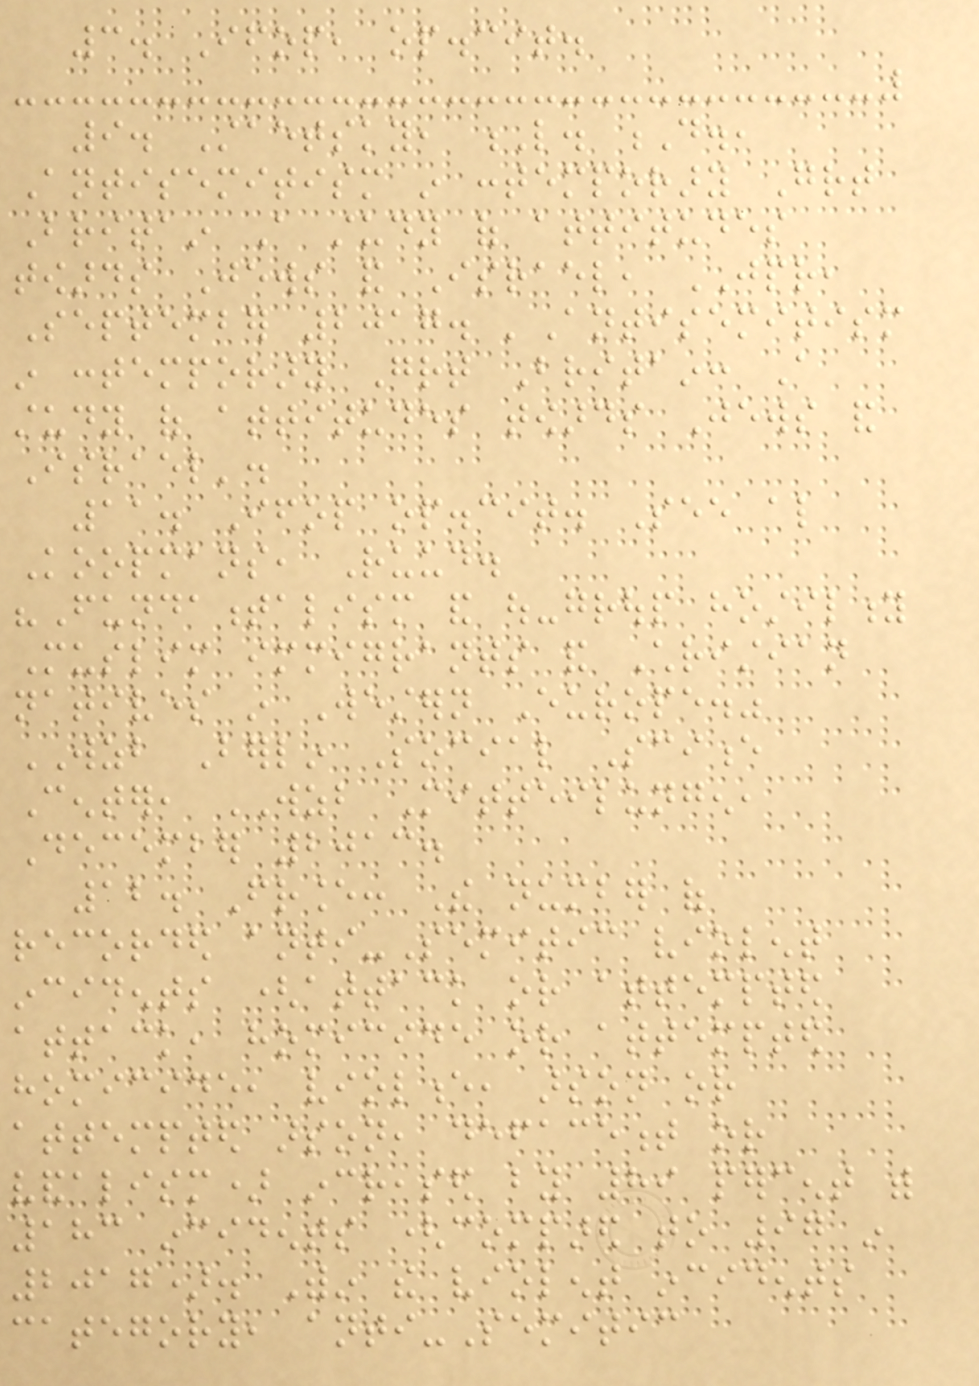3. Ifop, op.cit.
9. Staetsky, L. D.,
Antisemitism in contemporary Great
Britain A study of attitudes
towards Jews and Israel, JPR,
September 2017. 'Antisemitism
in contemporary Great Britain: A
study of attitudes towards Jews and
Israel'.
11. Ifop op.cit. See also
Koopmans, Ruud.
"Fundamentalism and out-group hostility
Muslim immigrants and Christian
natives in Western Europe."
WZB Berlin Social Science
Center, WZB Mitteilungen,
December 2013.
12. France: The number of
recorded anti-Semitic violent
incidents (attack or attempted
attack, homicide or attempted
homicide, violence, arson or
attempted arson, defacement or
vandalism) increased by 89 percent with
183 incidents (compared to 97 in
2017). Within the violent incidents
category, anti-Semitic
